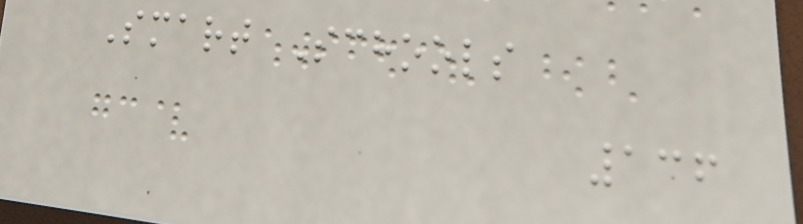Smart Schools
136
